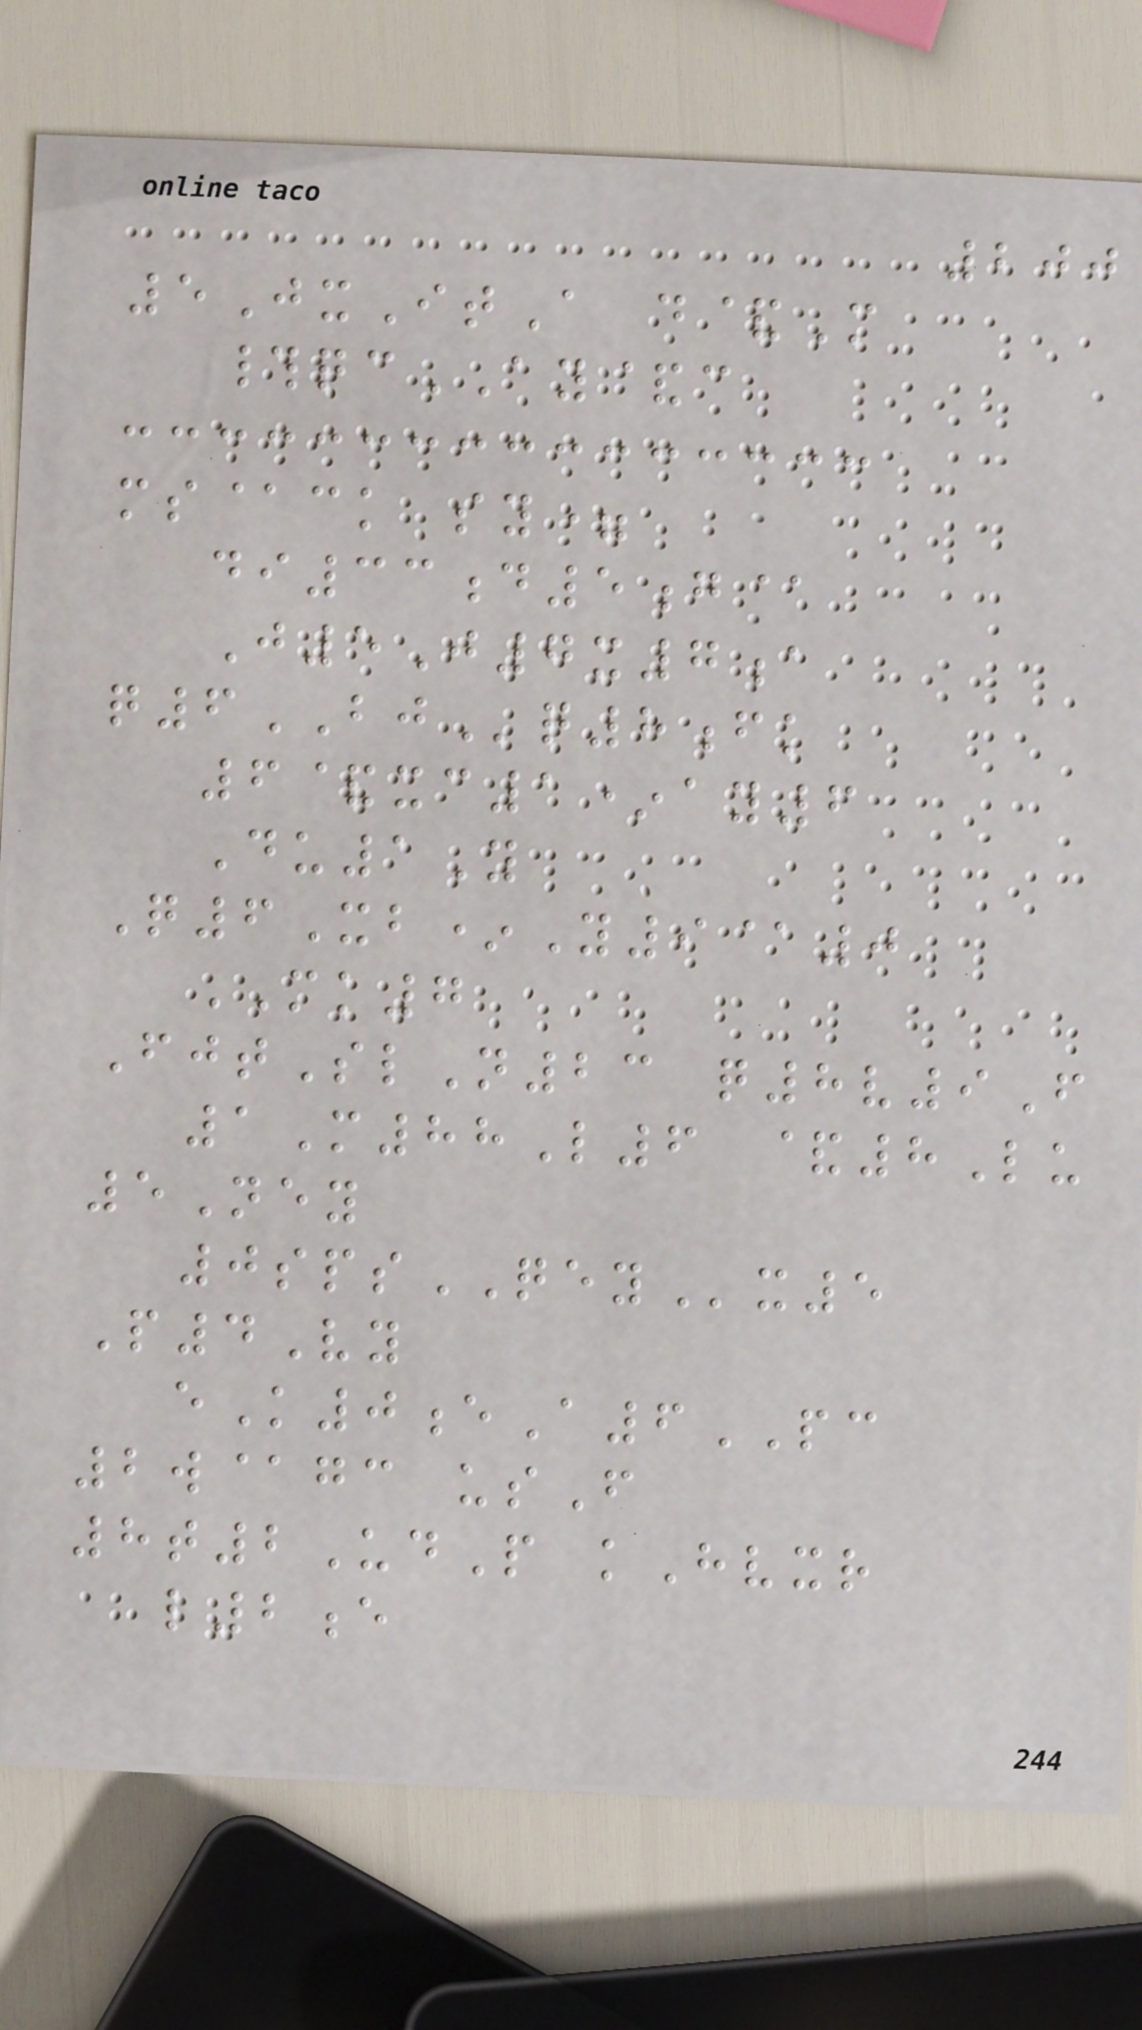200
5JxItA d&M
#qcAY&c
ms@ck sy=
di33d5g@
J5J7x7a
q6BJq8fk
6&xc1*ay6
Du1Y
Q6Xb*Y9@0
MK7
FjtSlN23 q8v9F
1M88L6 &8Lu
5Ney
0spsQEYx5
P4Vy
eK0eA6PC
2w@gc usF
8t2UdP kHvxr
l2e
